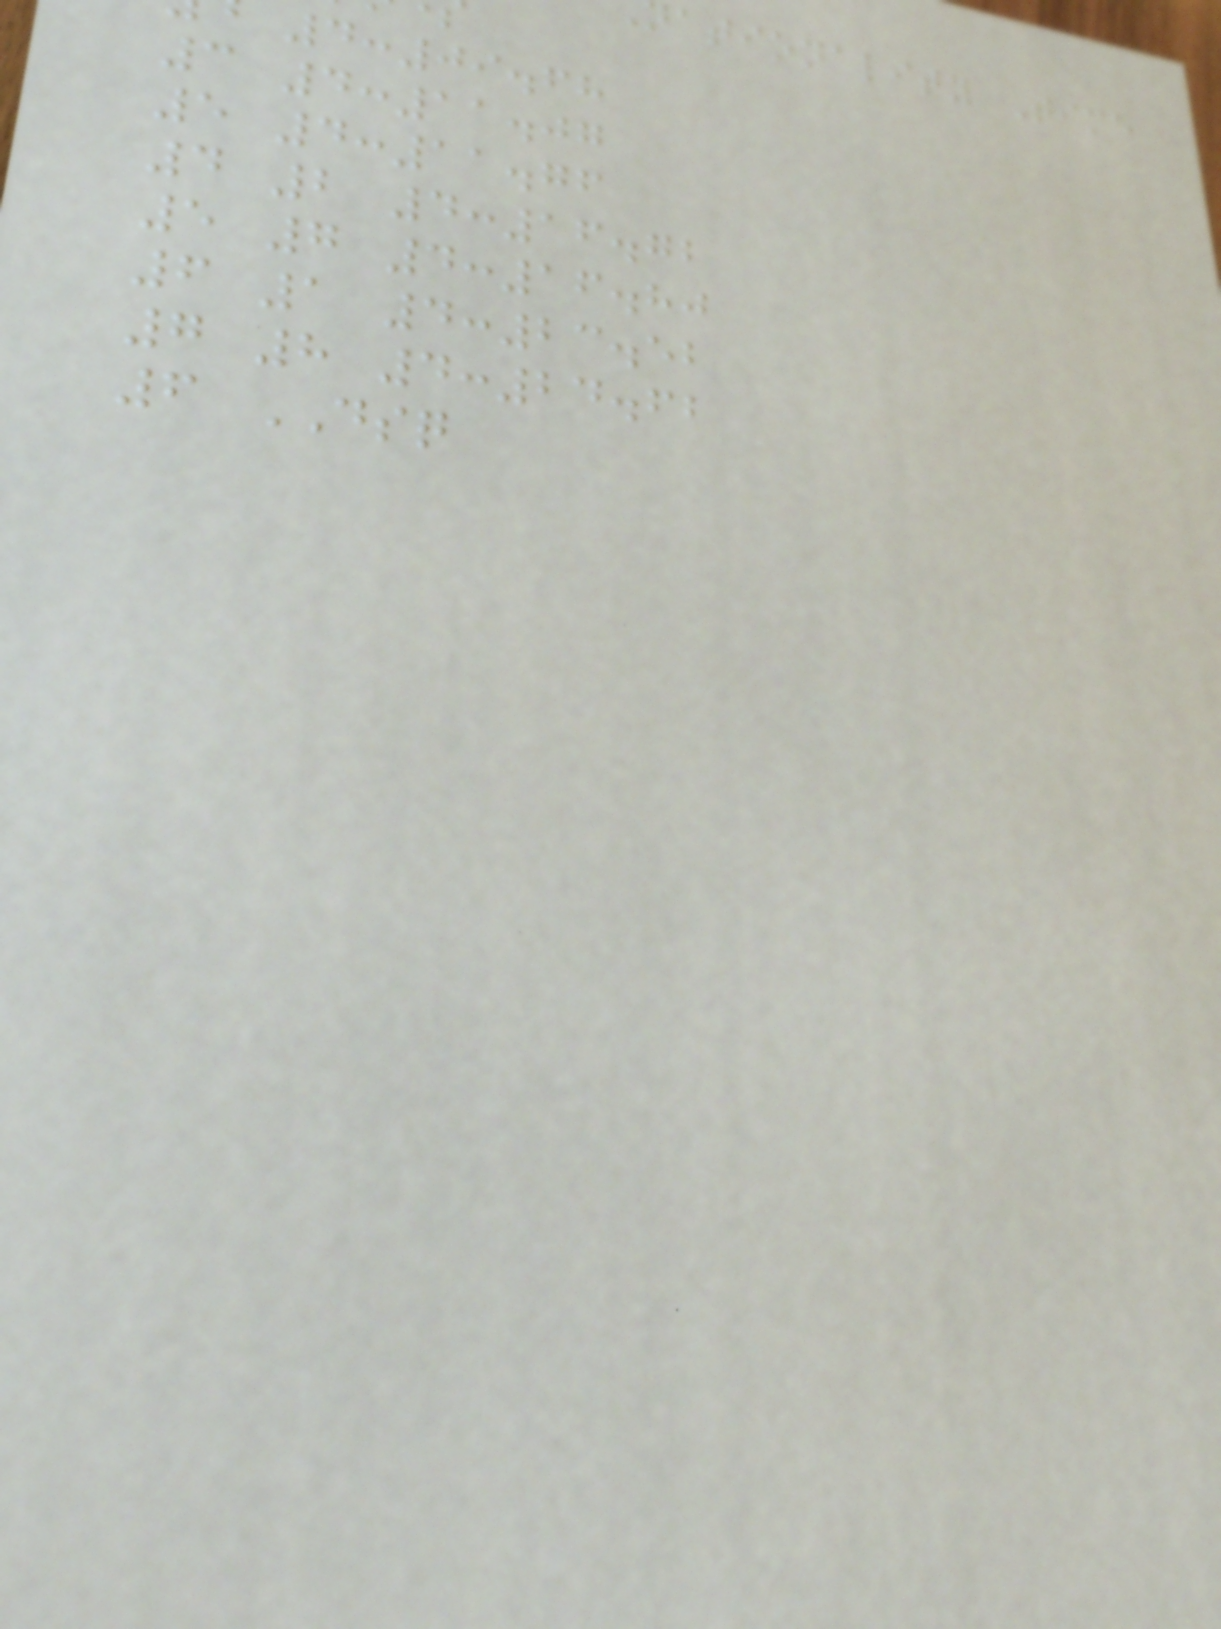ationality Time
4:09.68
3 4:11.07
5 4:11.76
4 2 4:16.72
5 7 4:16.80
6 1 4:23.52
7 8 4:24.62
6 DSQ
